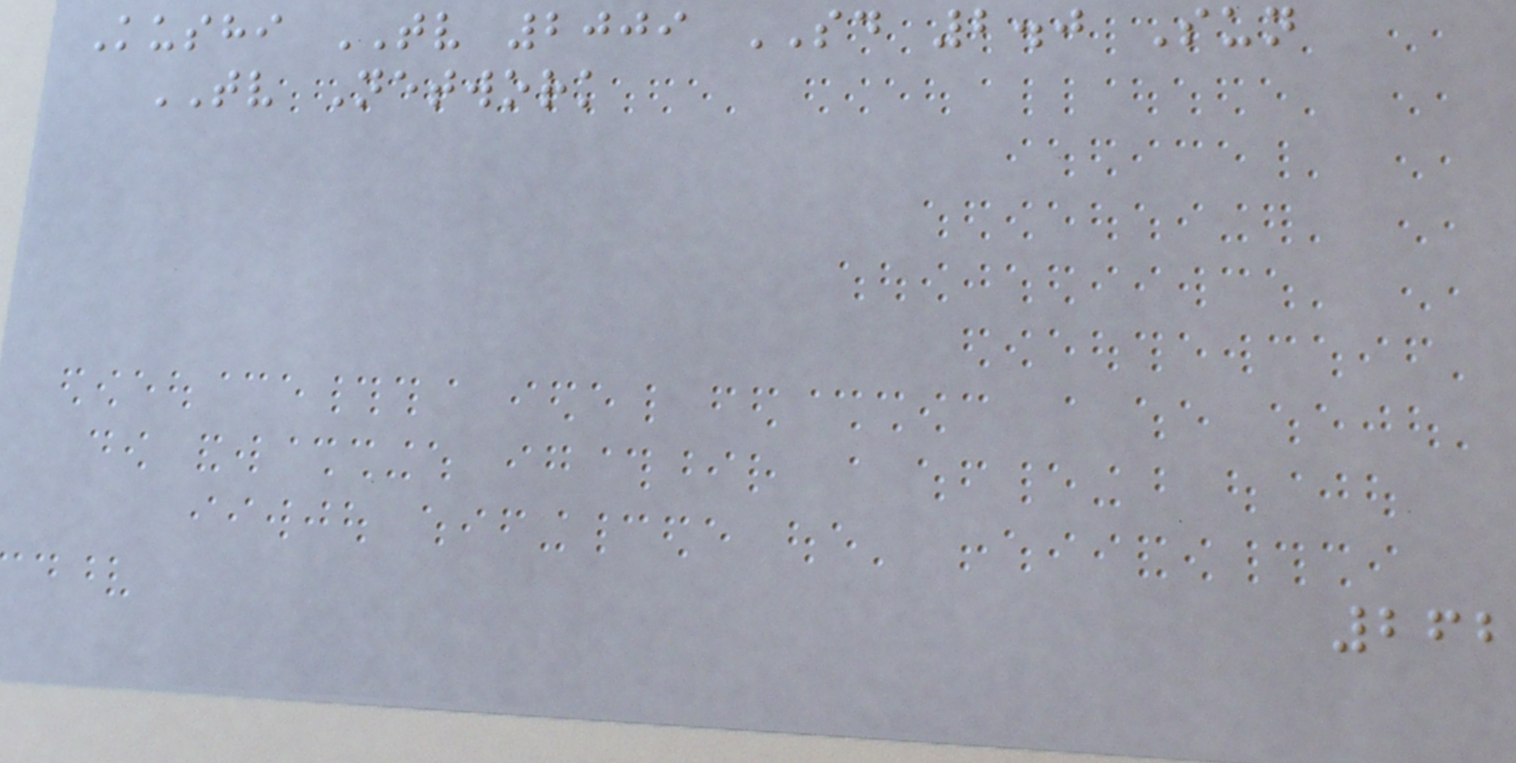Kushi TV 2009 SD 2.0 Sun
TV Network
262
